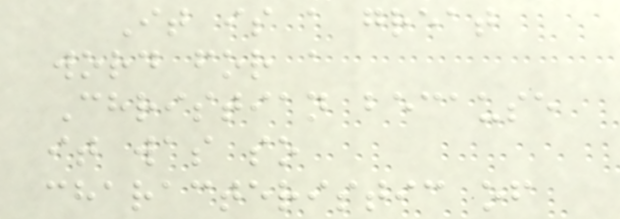It is a great
word for a
Christian because
it was so
characteristic of
